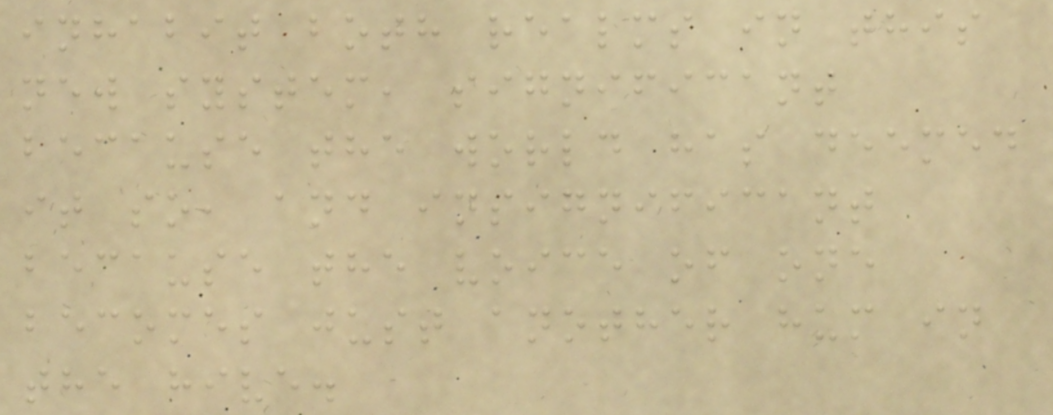inhabit both realms in this
new system, significant
because the world has deemed
it so, and insignificant
because the voice of one
becomes just another hum in
the hive.
